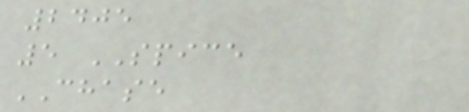2405
5 SPICE
CHASE
